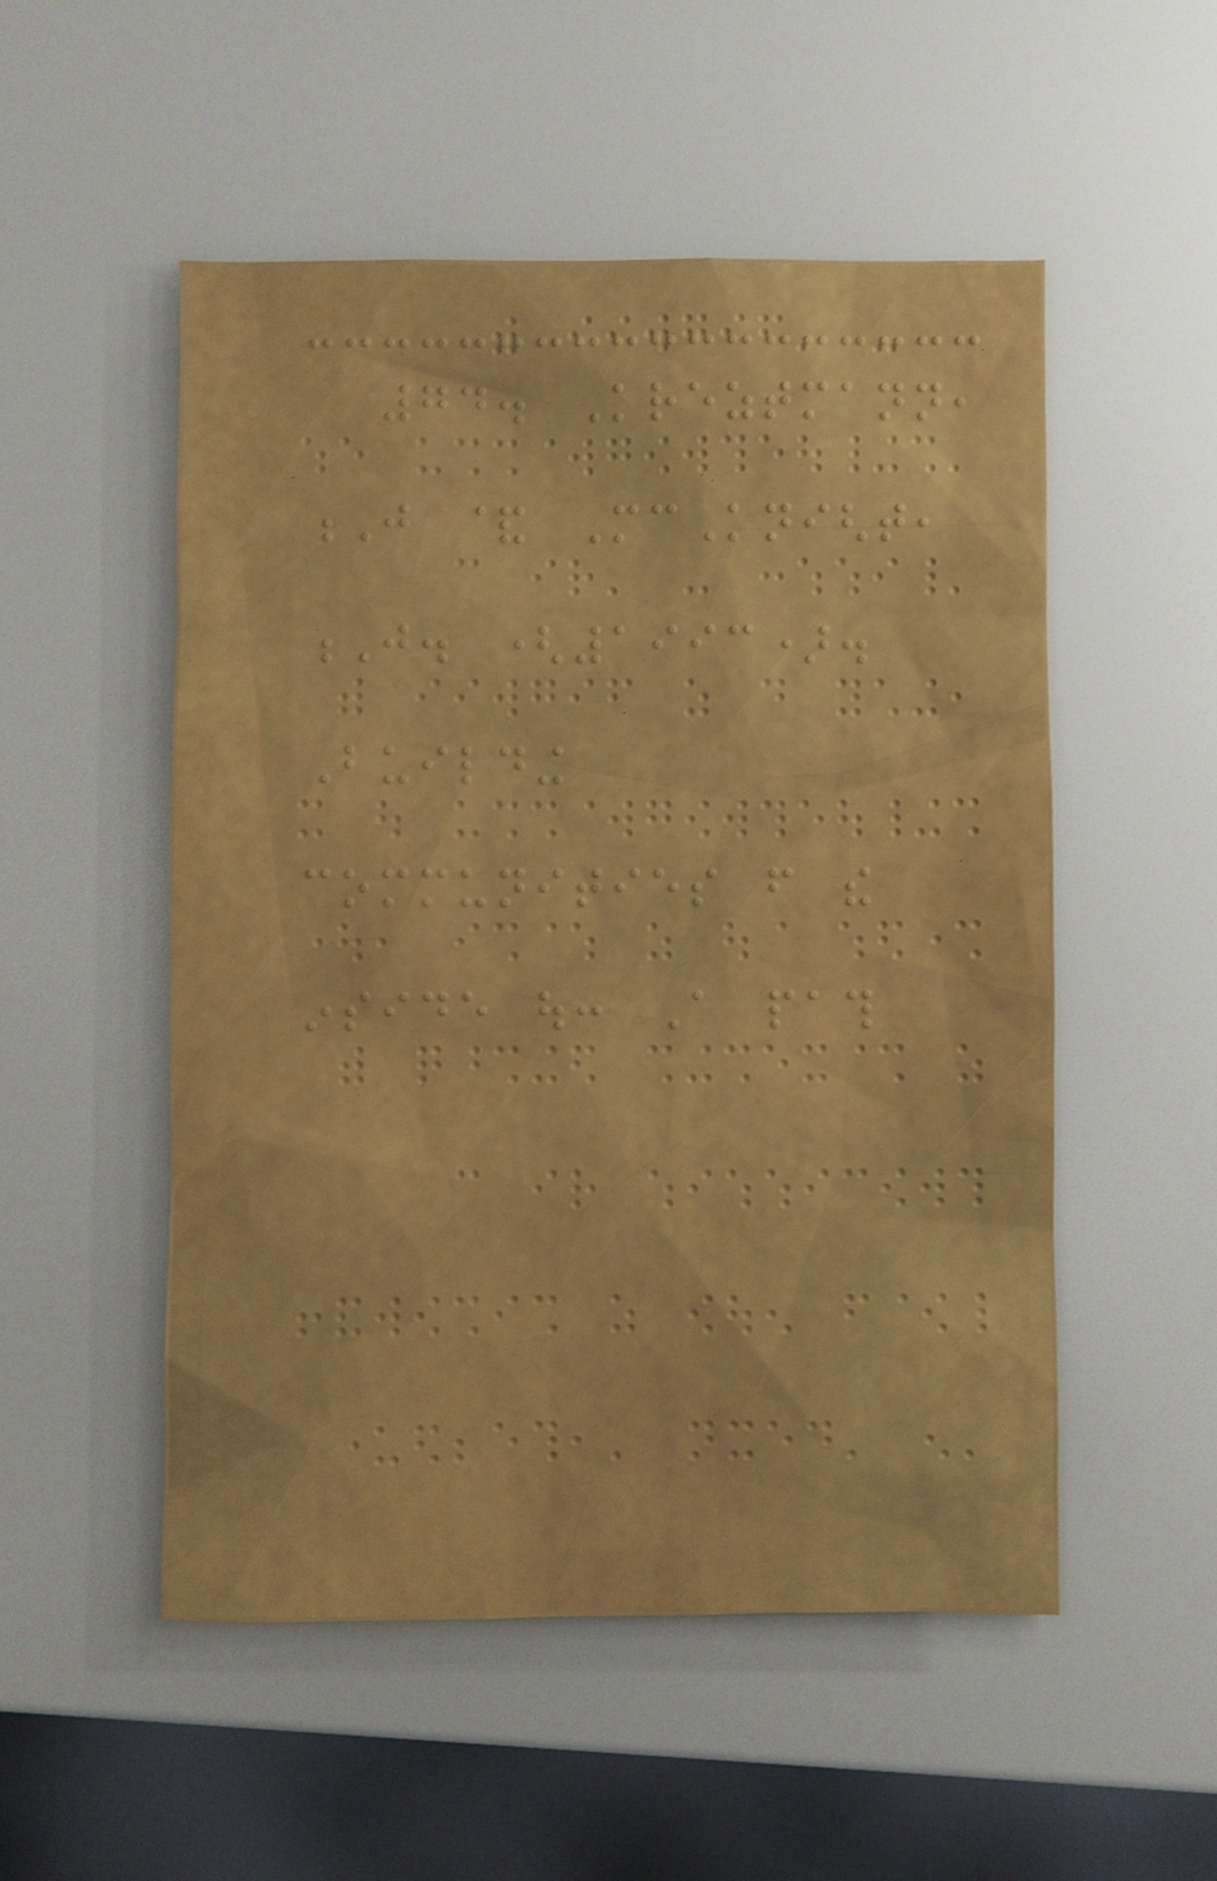74. Kreztmann,
J & McKnight,
J. (1993).
Building
communities from the
inside out: A path
